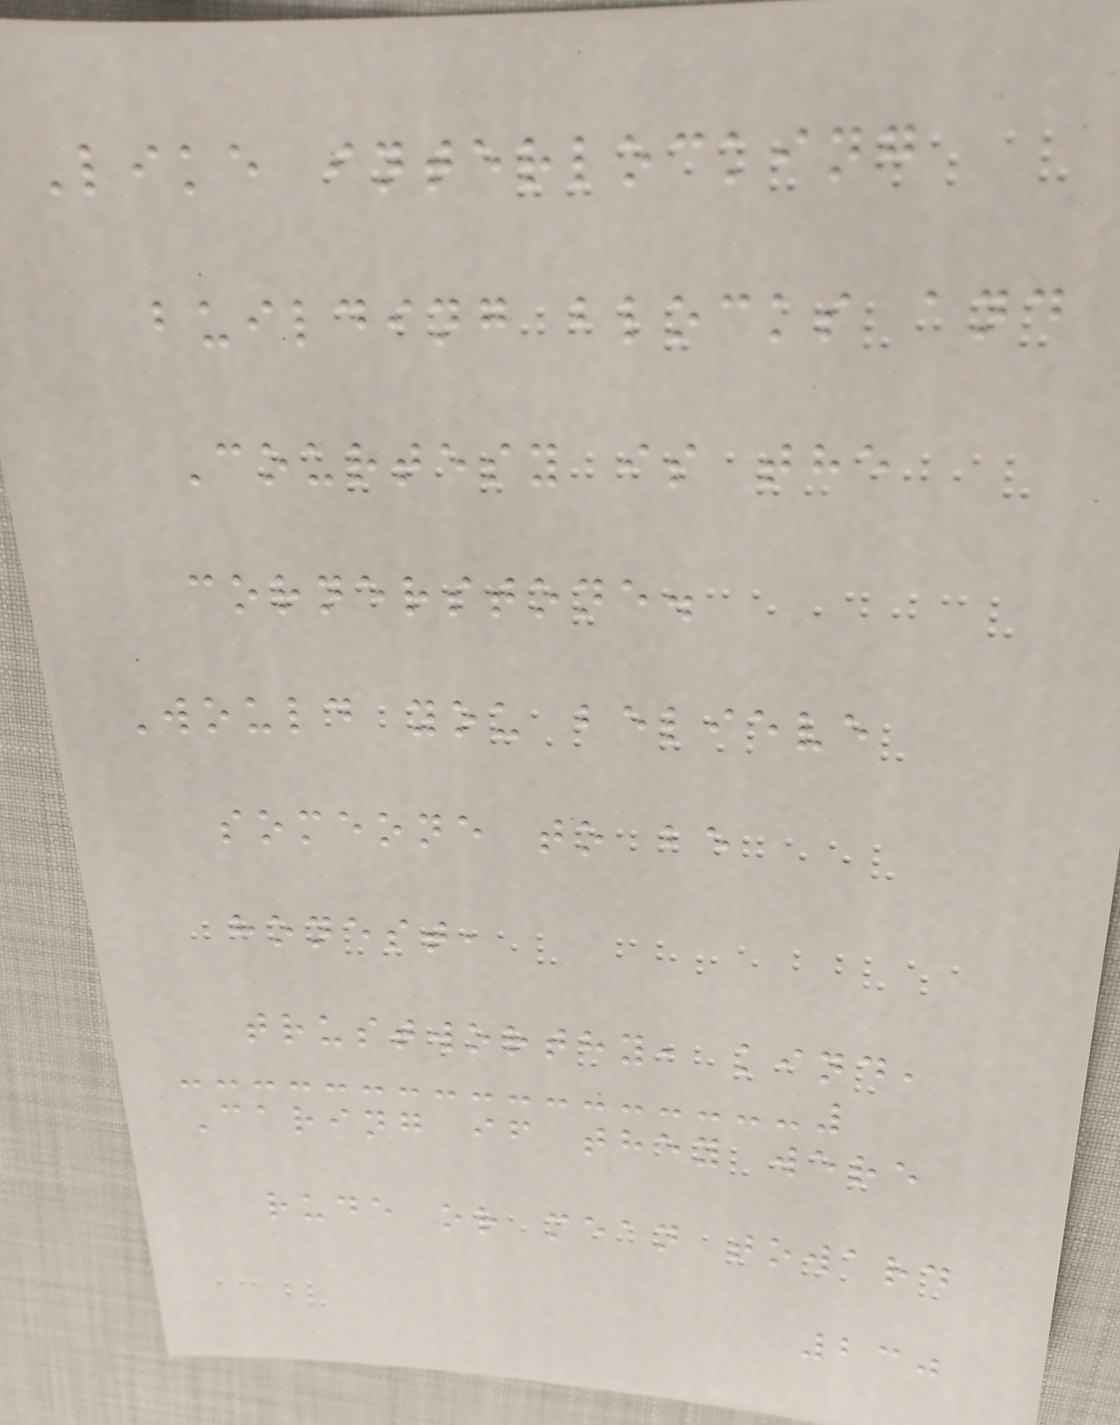Like interlocking
building blocks and
Courtesy is the
cornerstone.
Would you believe
someone to be
honest,
trustworthy, kind,
Caring if they were
rude or mean toward
230
